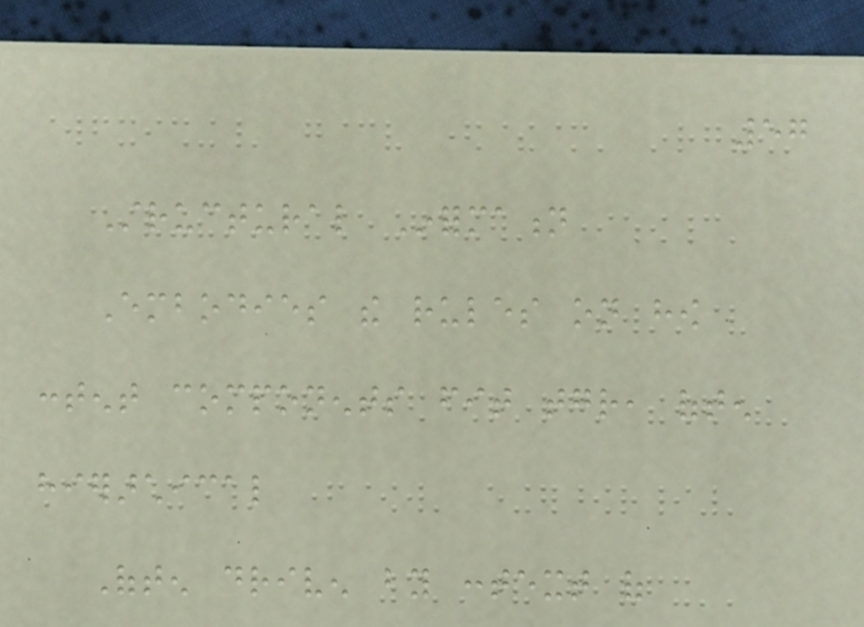57
Structural Information
Embodies the rules on how
content components fit together, often
hierarchical
Often driven by context of
